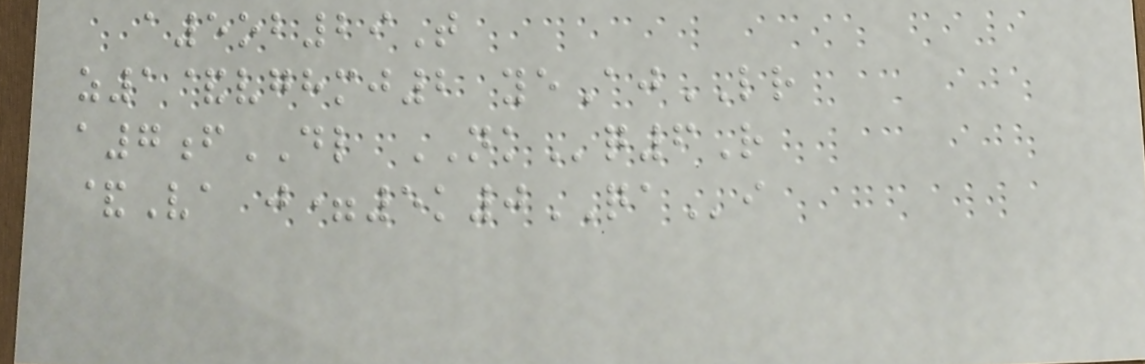a5ob29T
z1&vghmj2 yeAjLR
a7fDL NKq6R
&Va j=5k0QAi
